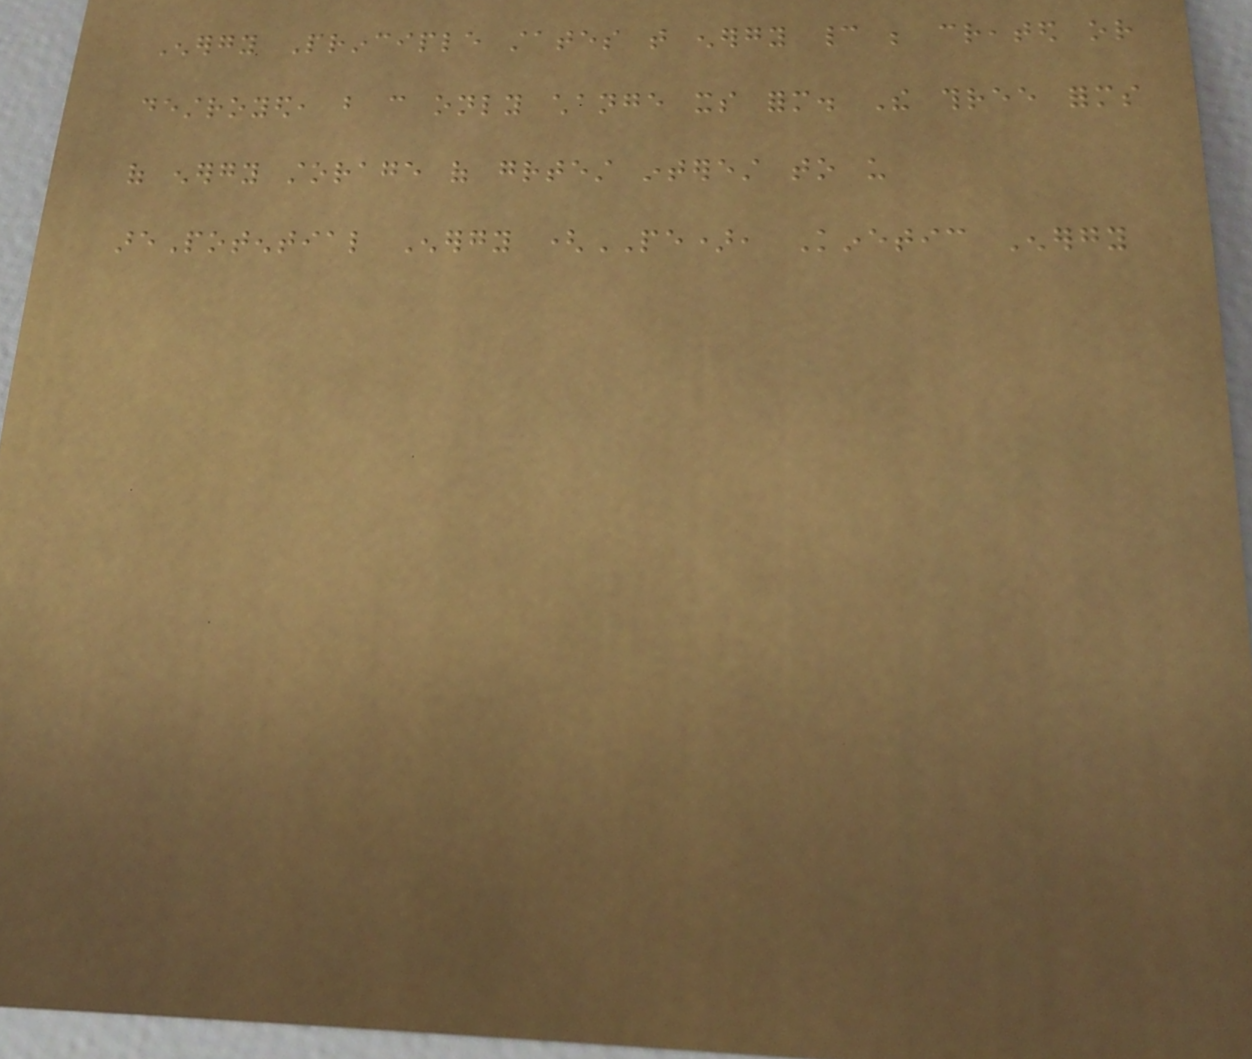Energy Principle states that energy cannot be created or
destroyed, but can only change its form. The three forms
of energy storage of greatest interest to us
arePotential Energy (PE), Kinetic Energy
